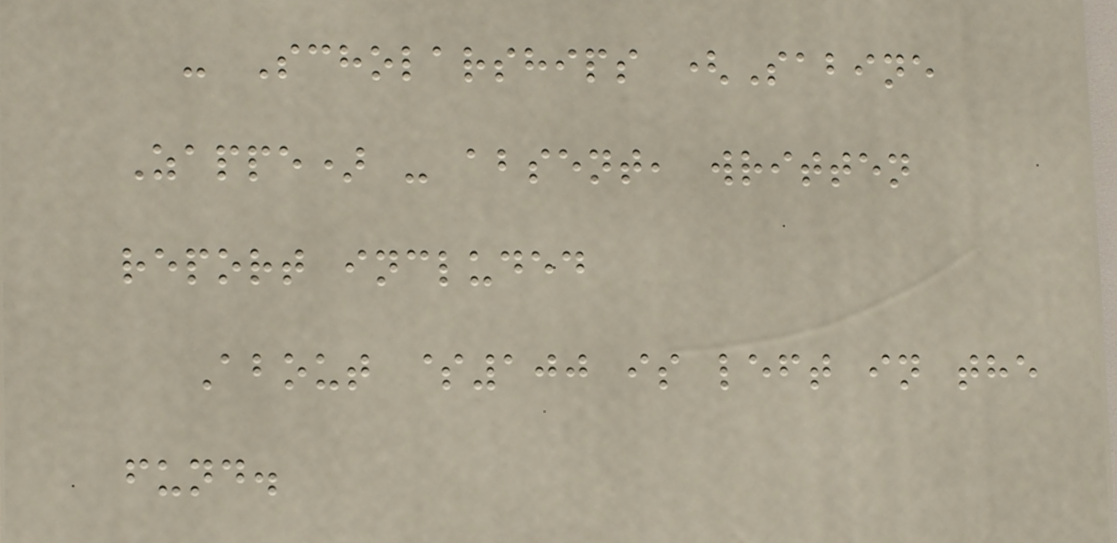- Scholarships (Sabine
Zappe) - absent, written
report included
About $100 is left in the
fund.
